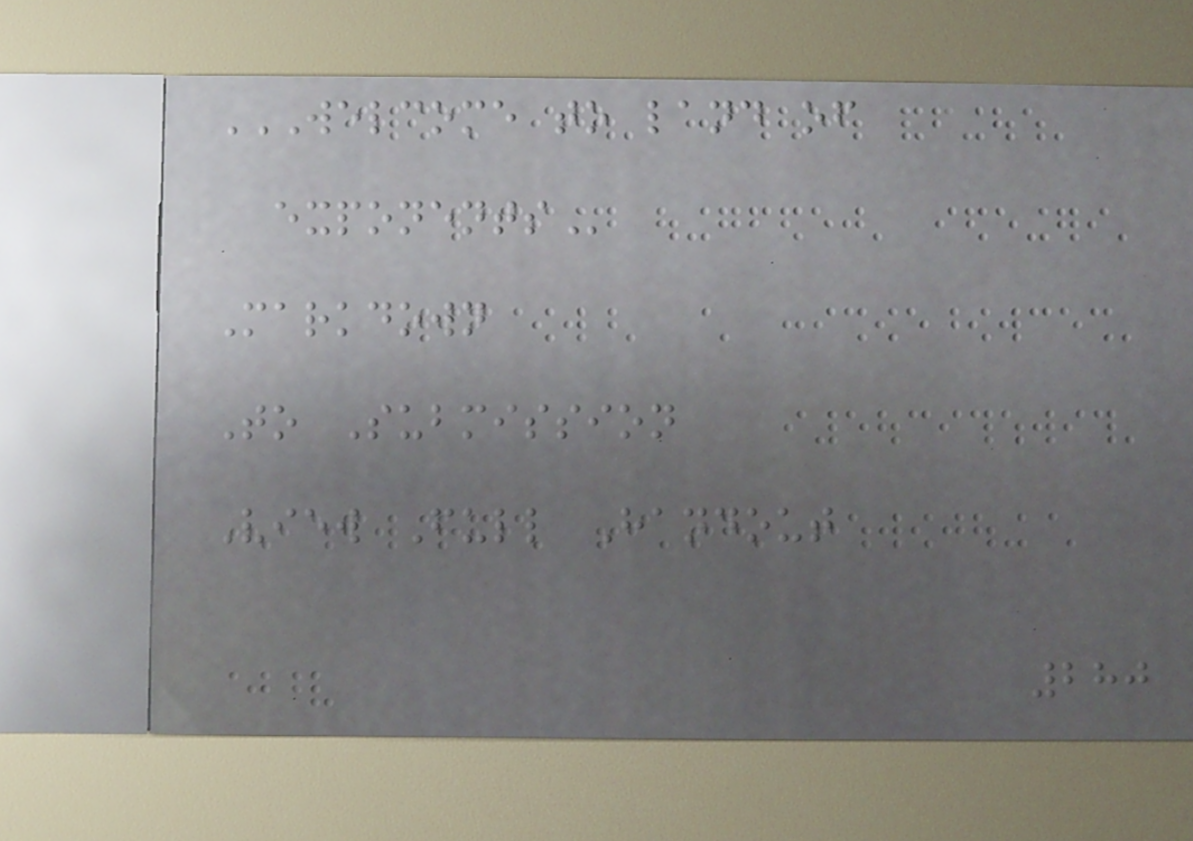WELCOME TO LAND OF
EXPONENTS
Markdown
To Submission
View Full Handout
280
